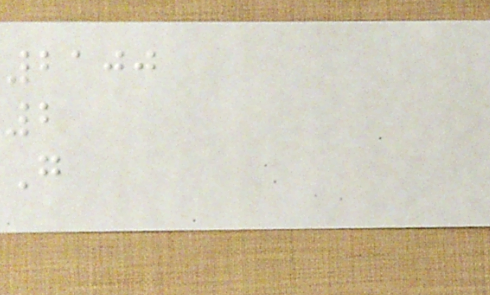2100
2
G
